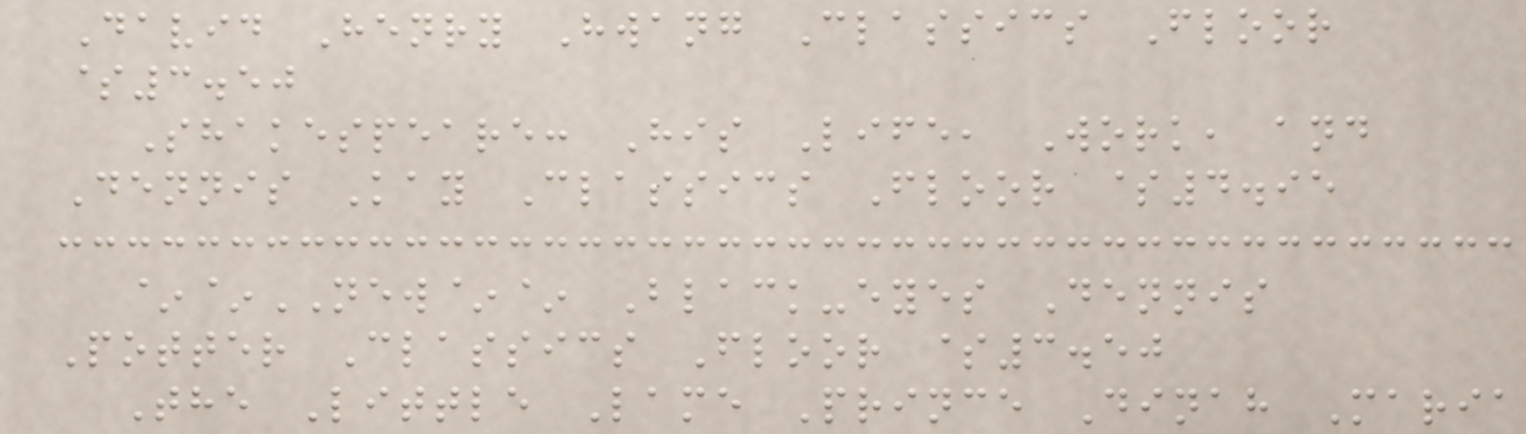David Henry Hwang Classics Floor
$3.50
Shakespeare: His Life, Work, and
Dennis Kay Classics Floor $4.95
~~NEW~~ Black-eyes Dennis
Potter Classics Floor $3.50
The Little Lame Prince Dinah Maria
